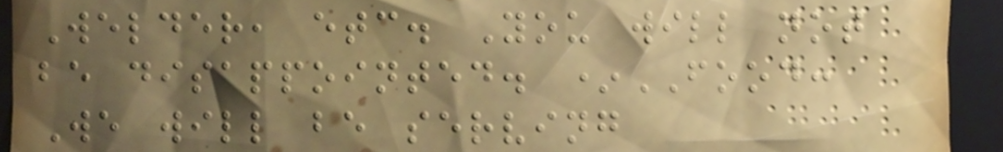Welder, etc. You will not
be disappointed. *FOOD:
We will be serving
